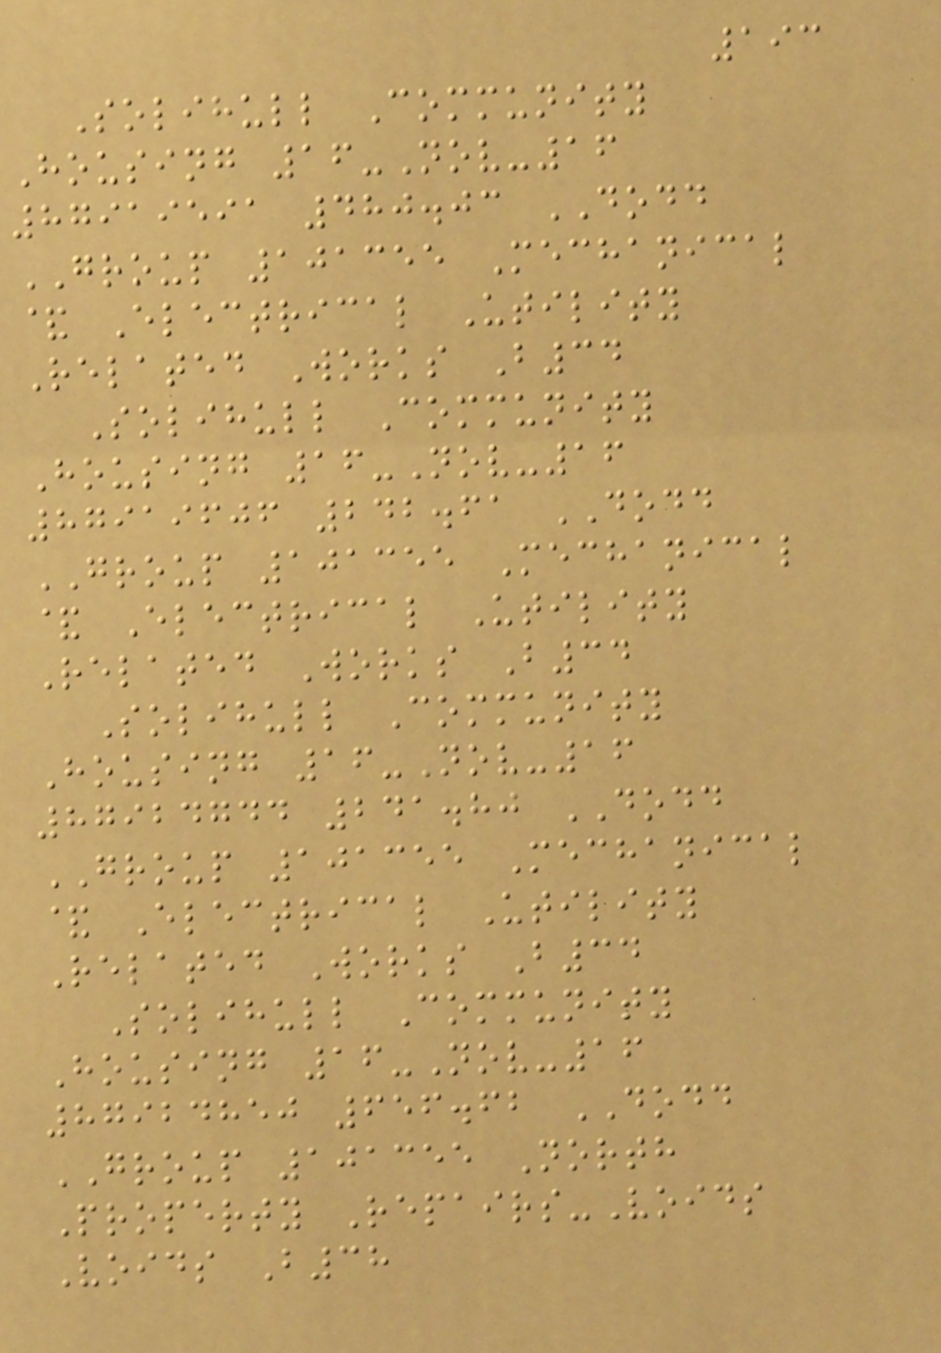193
Solihull Community
Housing 16-Nov-16
87919591 480.03 DODD
GROUP 101355 Mechanical
& Electrical Utility
Related Works B34
Solihull Community
Housing 16-Nov-16
87919606 242.61 DODD
GROUP 101355 Mechanical
& Electrical Utility
Related Works B34
Solihull Community
Housing 16-Nov-16
87924744 241.80 DODD
GROUP 101355 Mechanical
& Electrical Utility
Related Works B34
Solihull Community
Housing 16-Nov-16
87924850 656.62 DODD
GROUP 101355 North
Property Repairs-Voids
Voids B38
